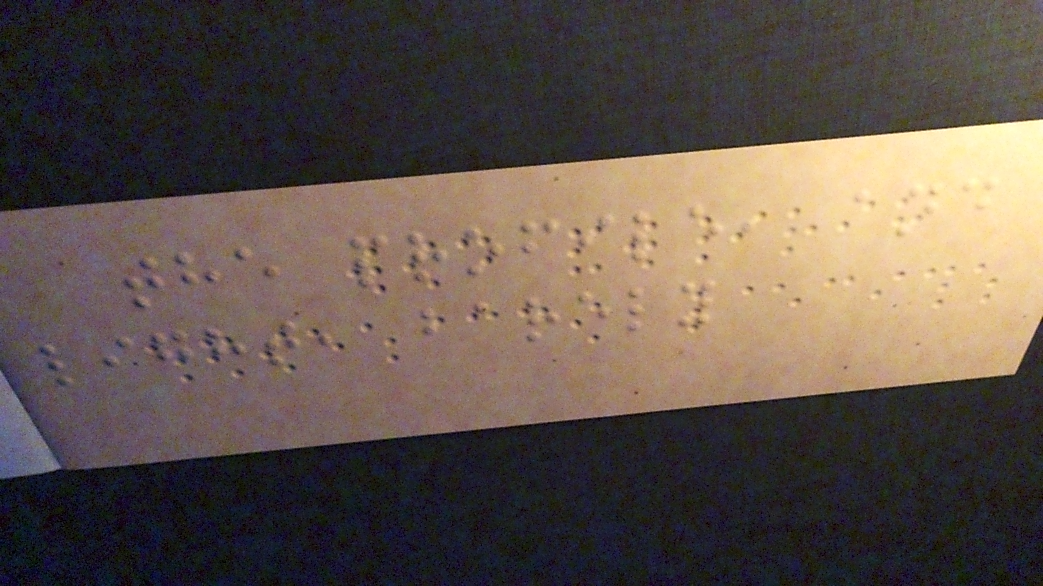the profile, and
light, barely
